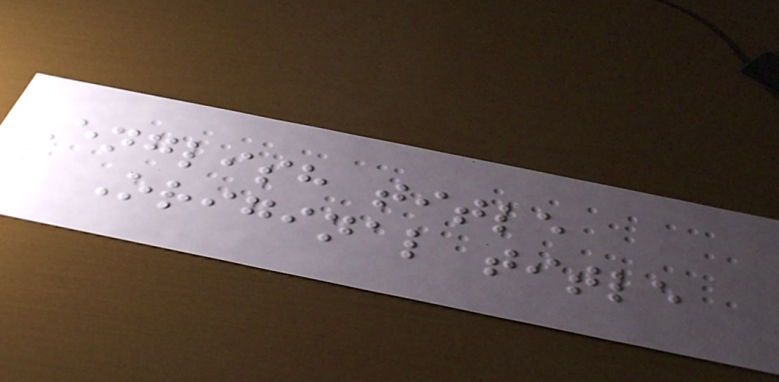English title
Original title
